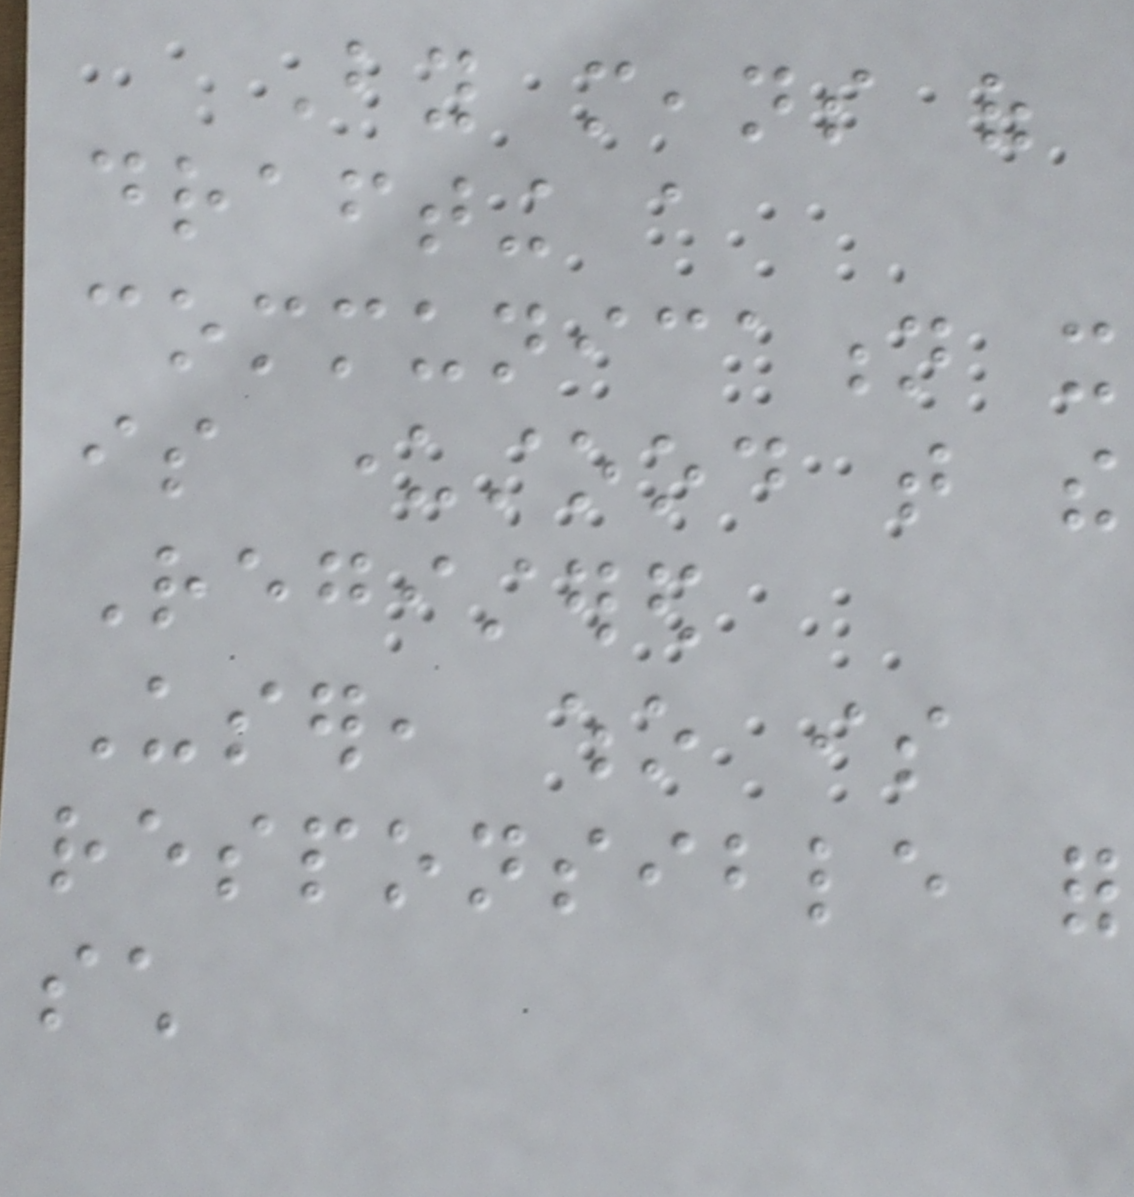By means of
drafting a
communication it
is understood that the
Registered
User, who is
responsible for
such
